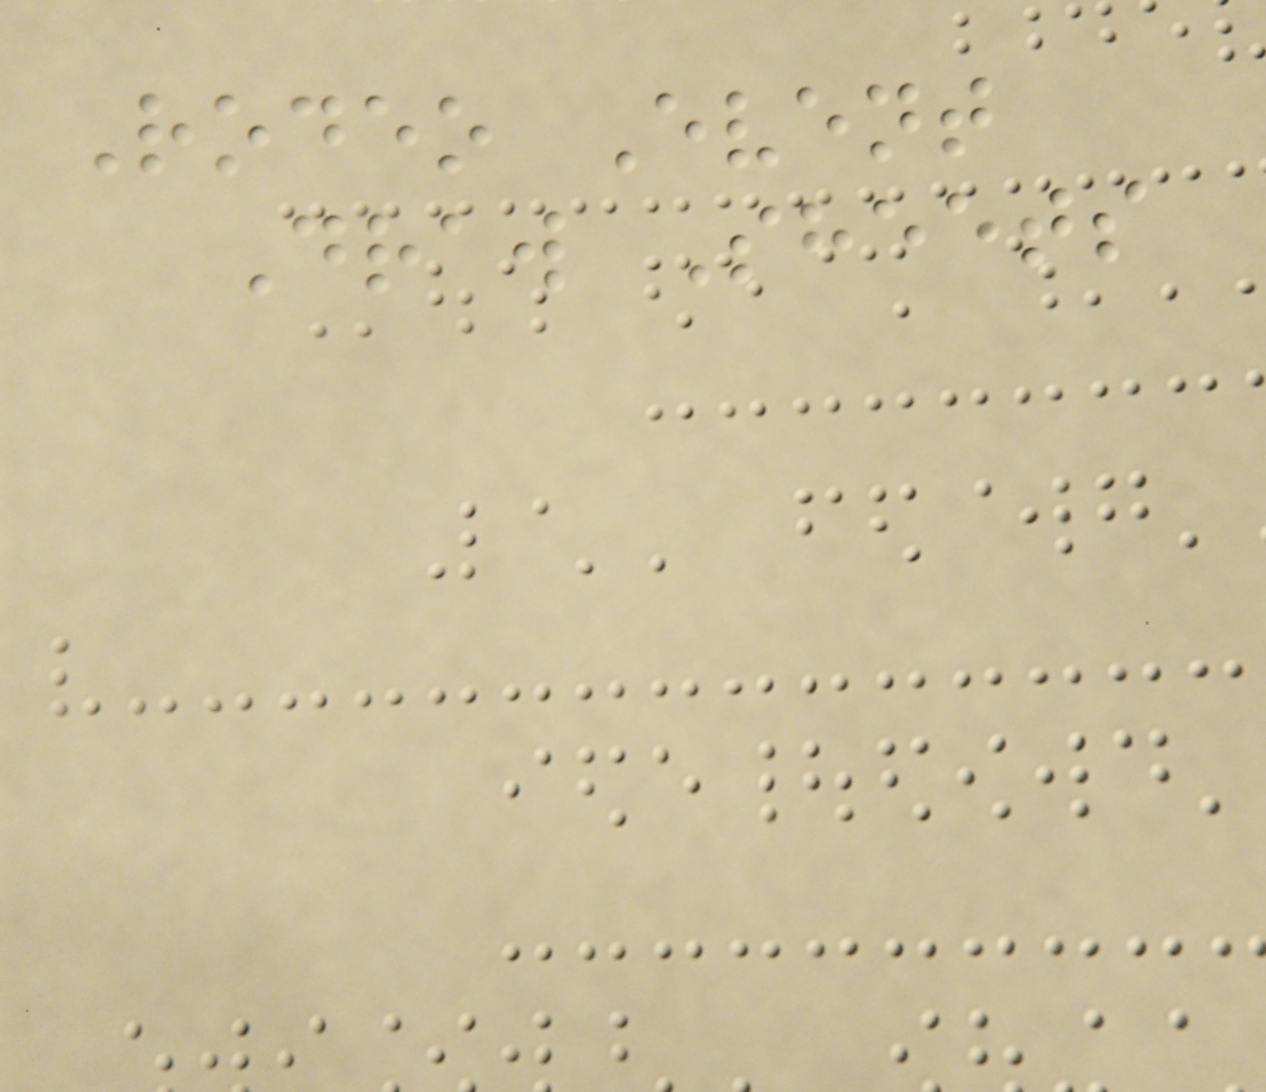Rodeo Event
Draw Sheets
